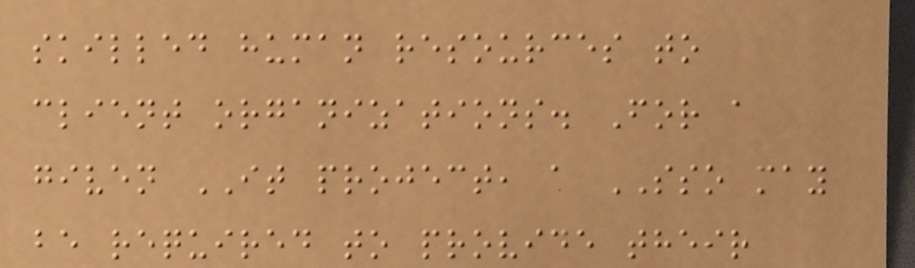skilled human resources to
client organizations. For a
given IT project, a SSO may
be required to provide their
